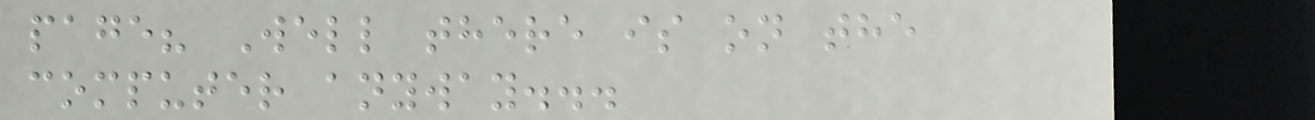page? Well there is on the
computer anyway...
